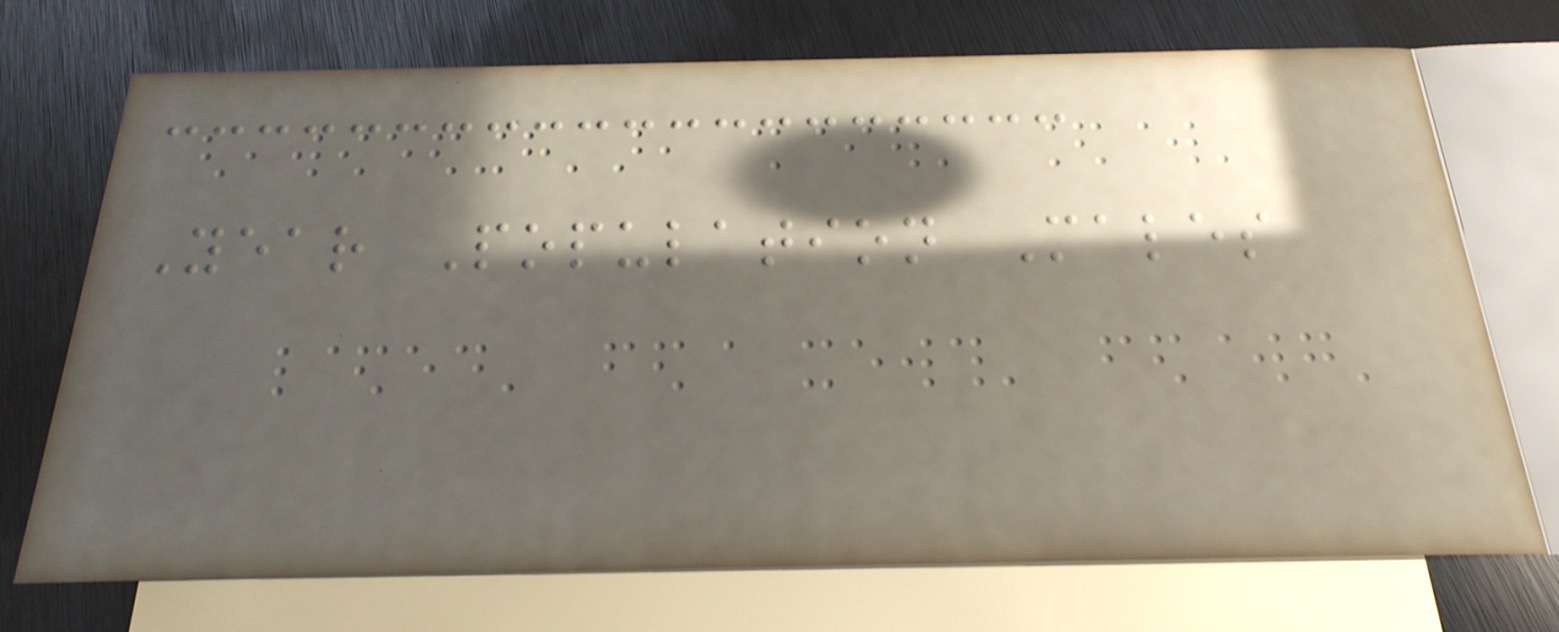Year Population Males
